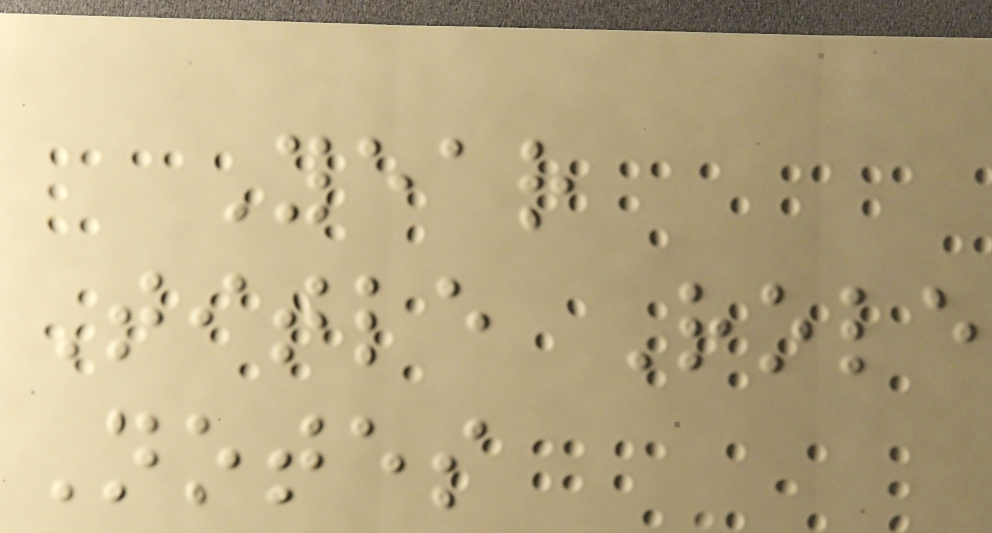Year
Title Role
Notes
